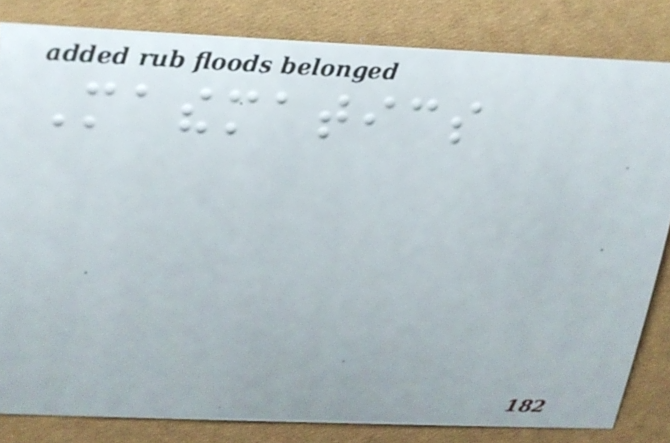Mathematics
